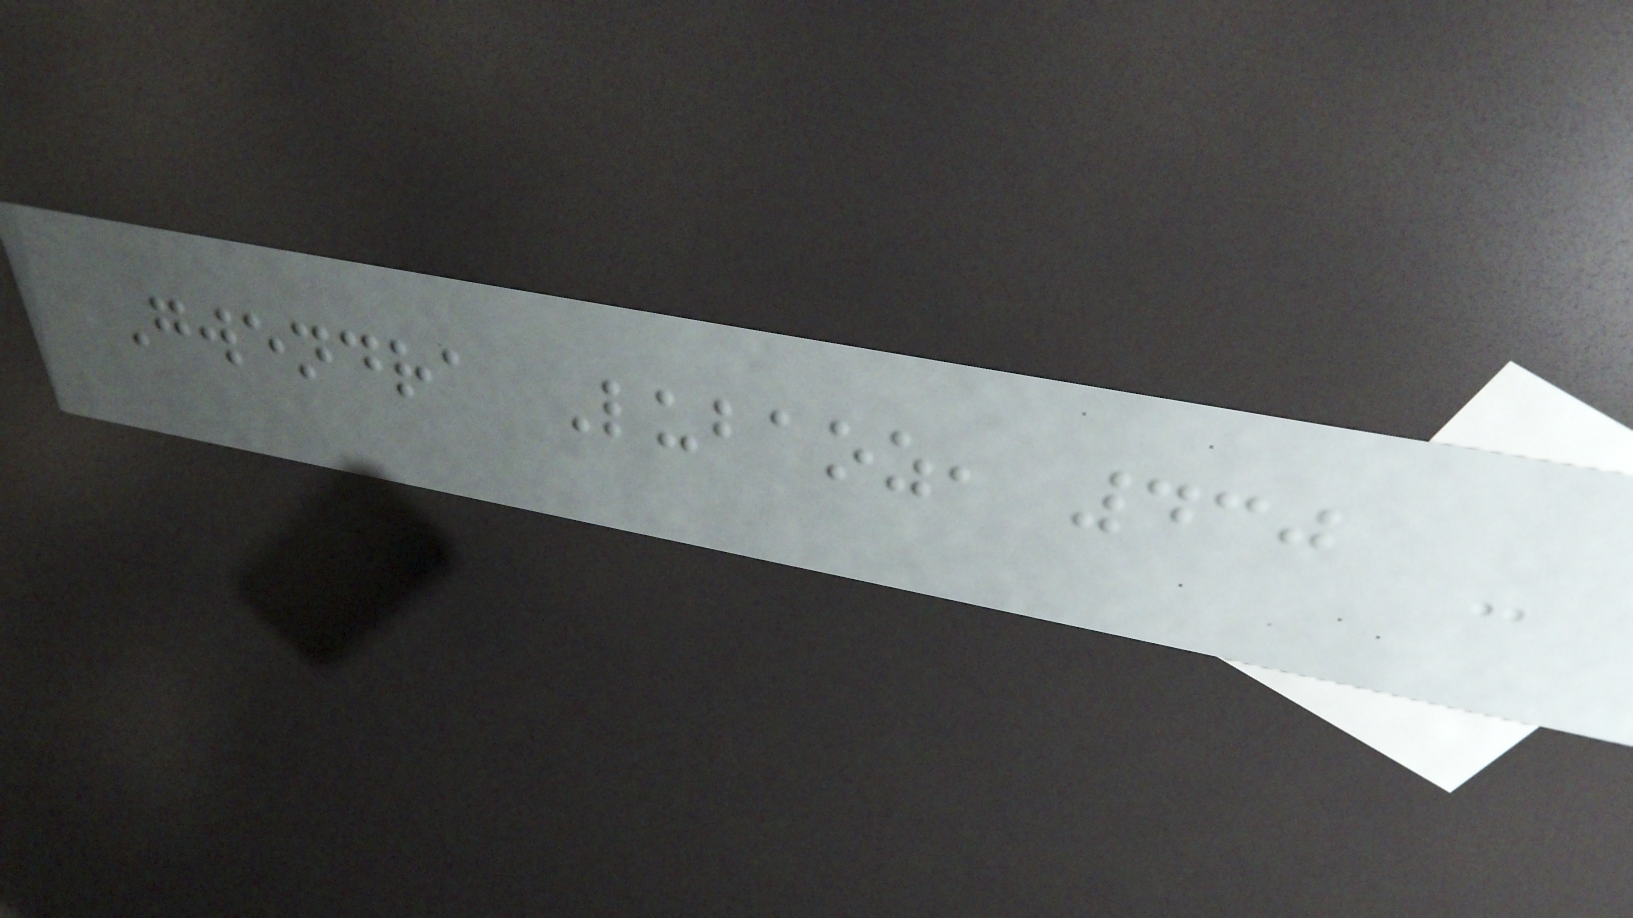Gwendra Lubaoz, 430
